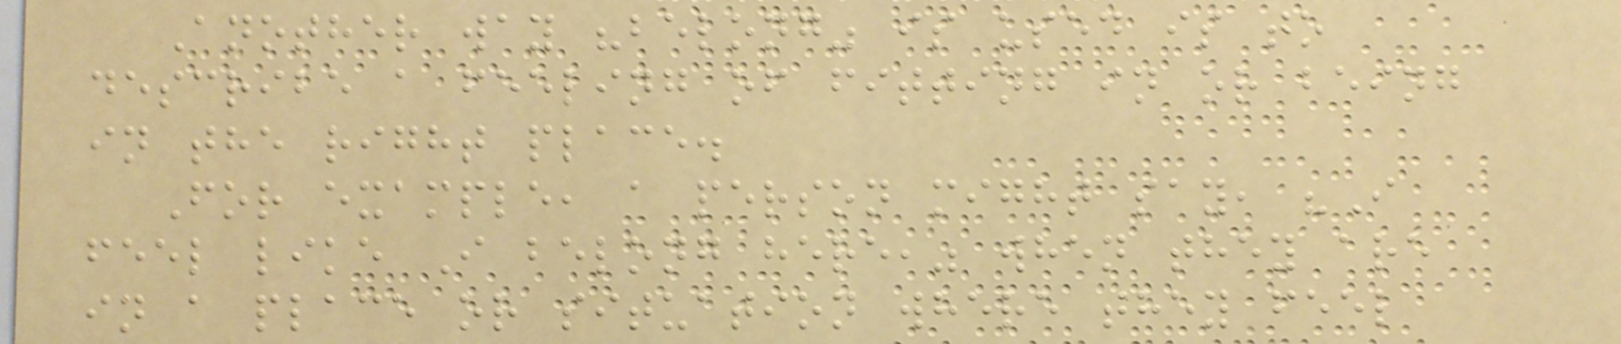Another way "belong" is used is to
describe a feeling of fitting in or being
in the right place.
For example, a person might say, "I
feel like I belong here," when they are
in a place or situation where they feel
